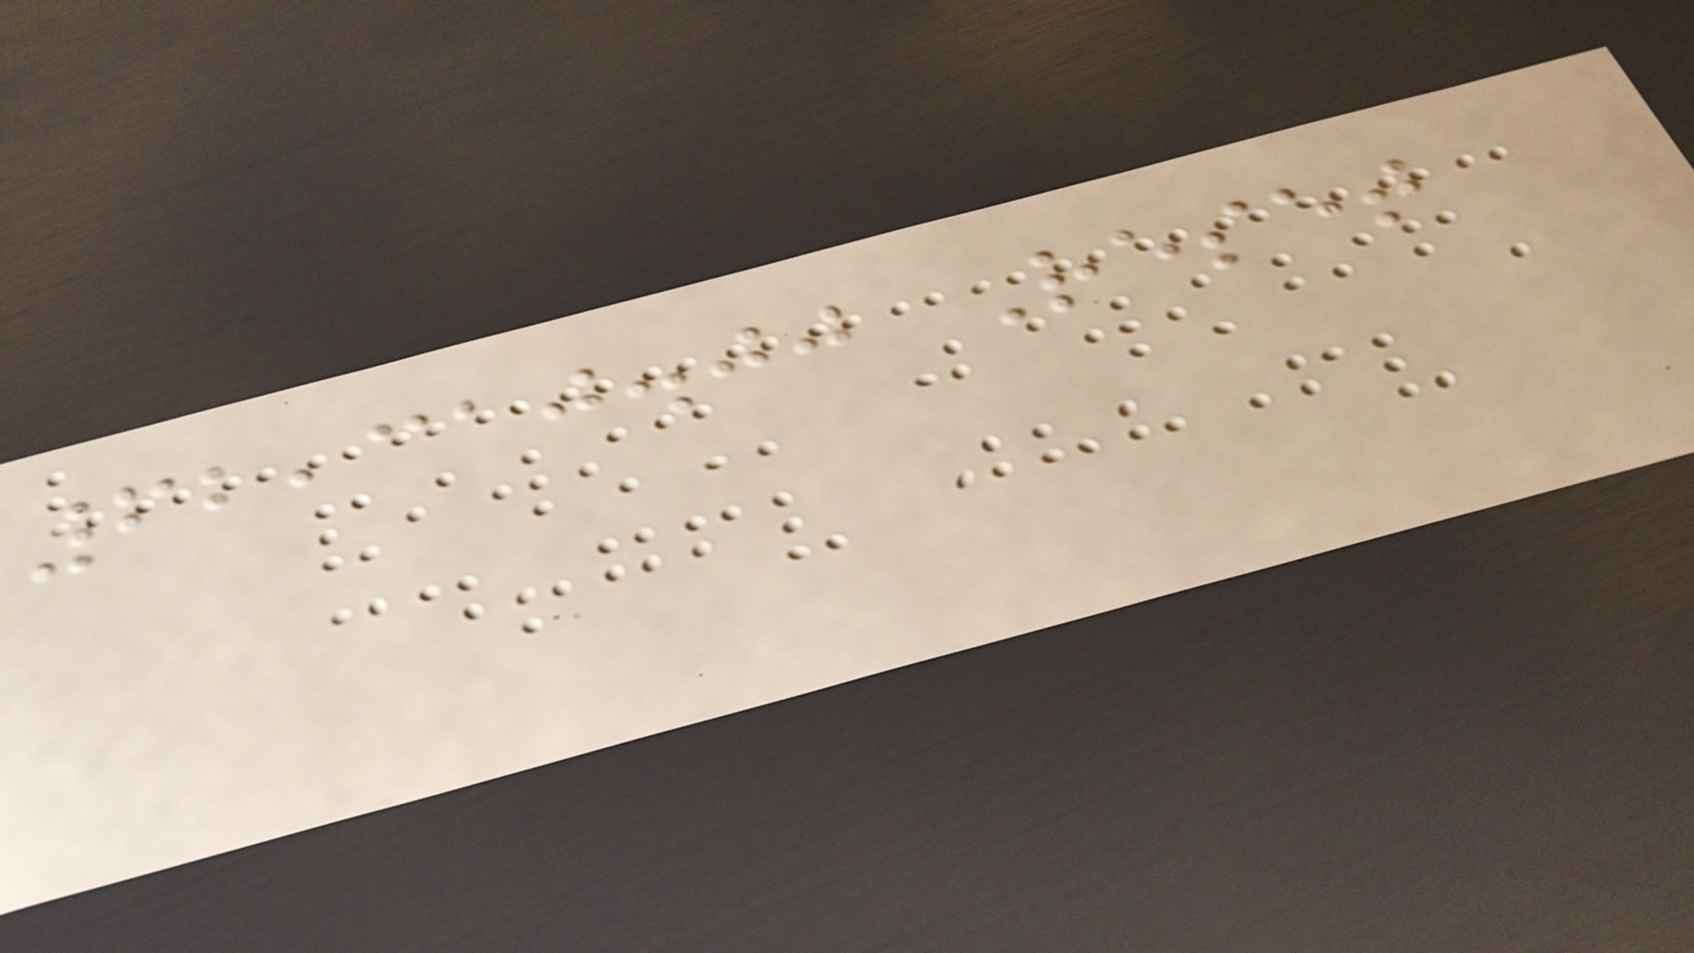62,310.00 Reset
